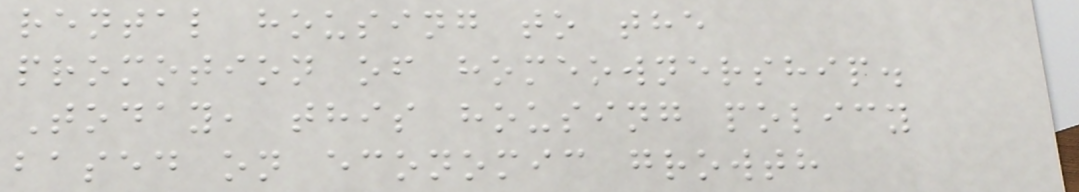rental housing to the
promotion of homeownership.
Today, this housing policy
based on economic growth
